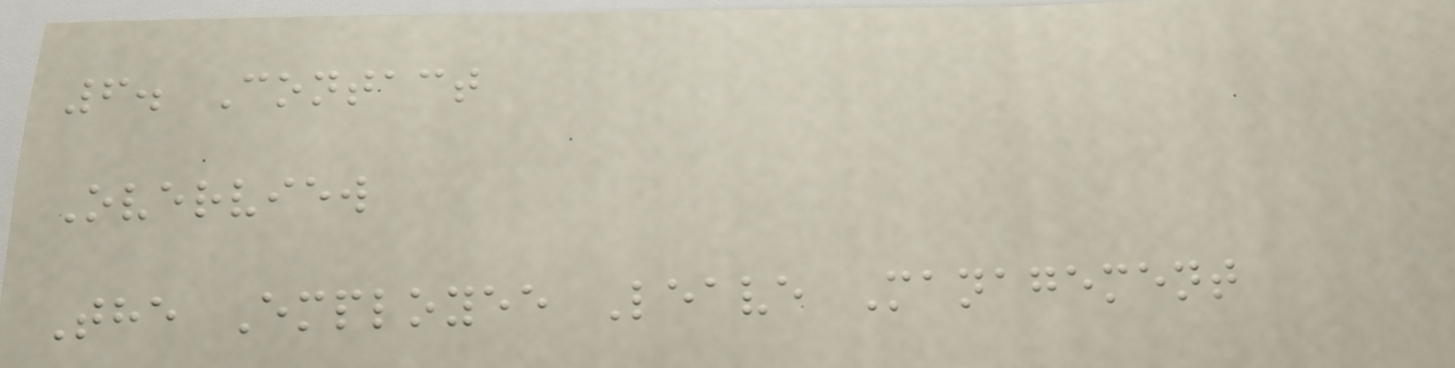6. Contact
Overview
The Employee Leave Management
